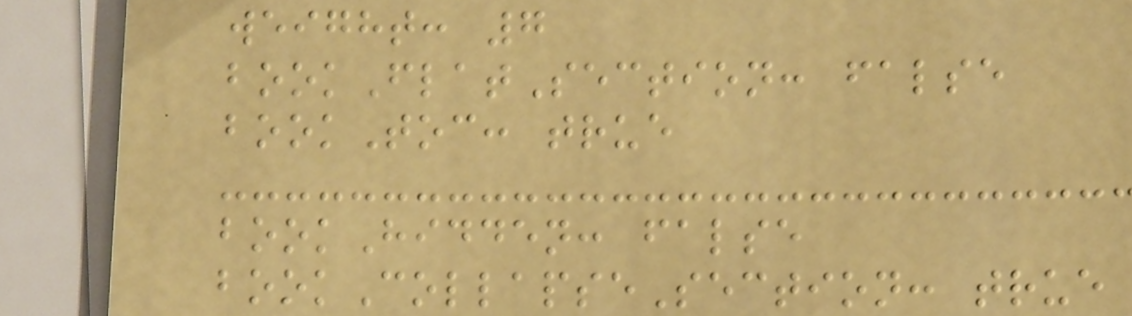weight: 7
bookFlatSection: false
bookToc: true
bookHidden: false
bookCollapseSection: true
